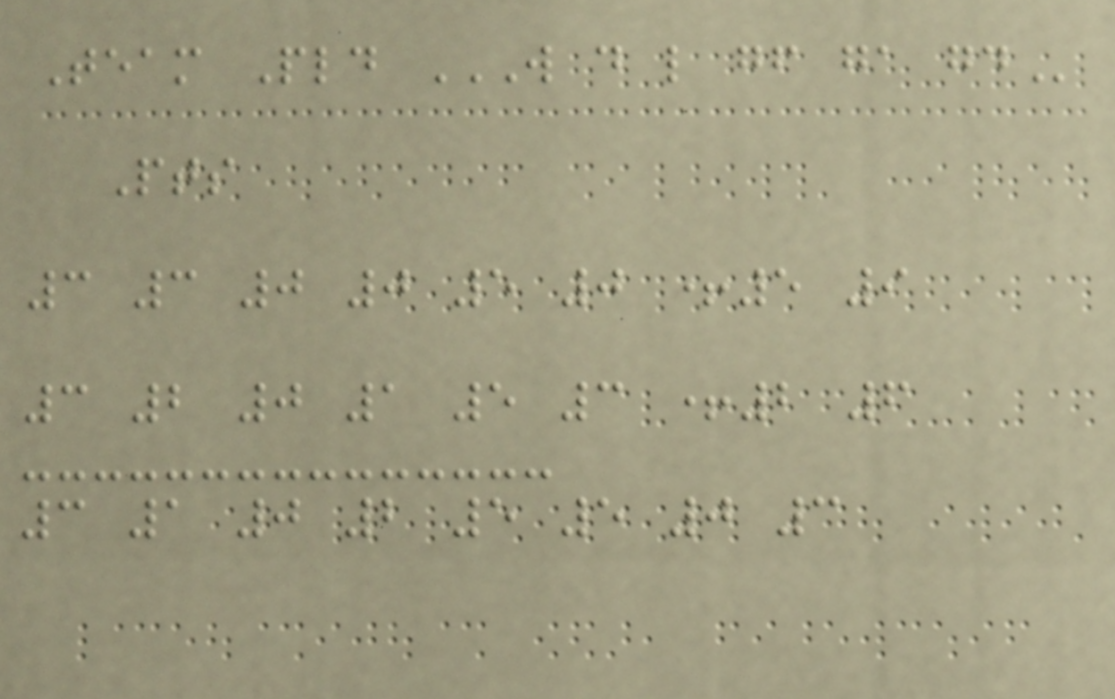Team Pld W D L GF GA GD
Pts
3 3 0 0 5 0 +5 9
3 2 0 1 5 3 +2 6
3 1 0 2 5 5 0 3
